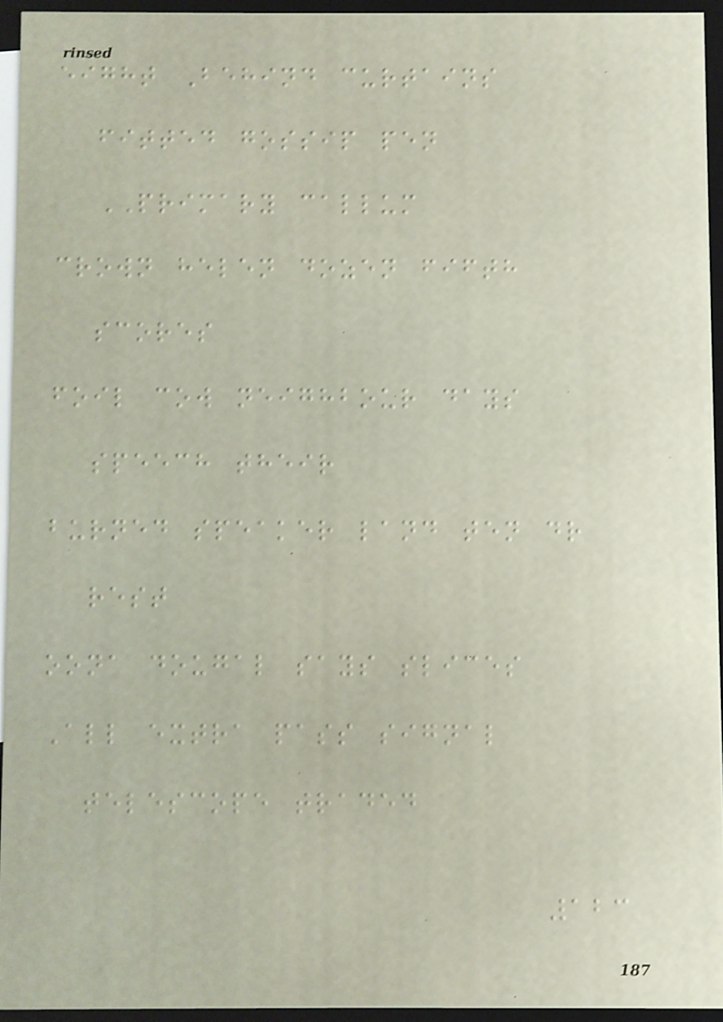eight Behind curtains
fitted gossip pen
PRIMARY callum
crown helen dozen fifth
scores
foil cow neighbour days
speech their
burned speaker land ten dr
rest
oona dougal says slices
All extra pass signal
telescope traded
123
